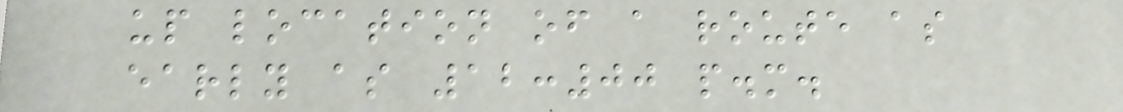up location of a route as
early as 12:00 p.m.
